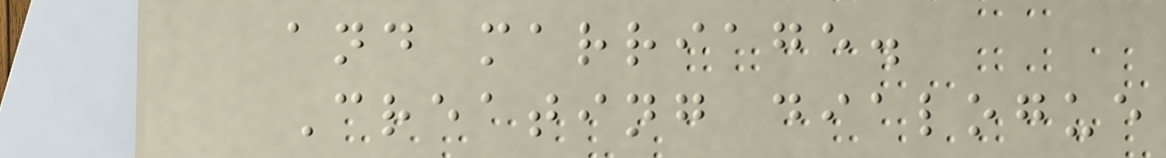and marriage.
Creating dialogue
